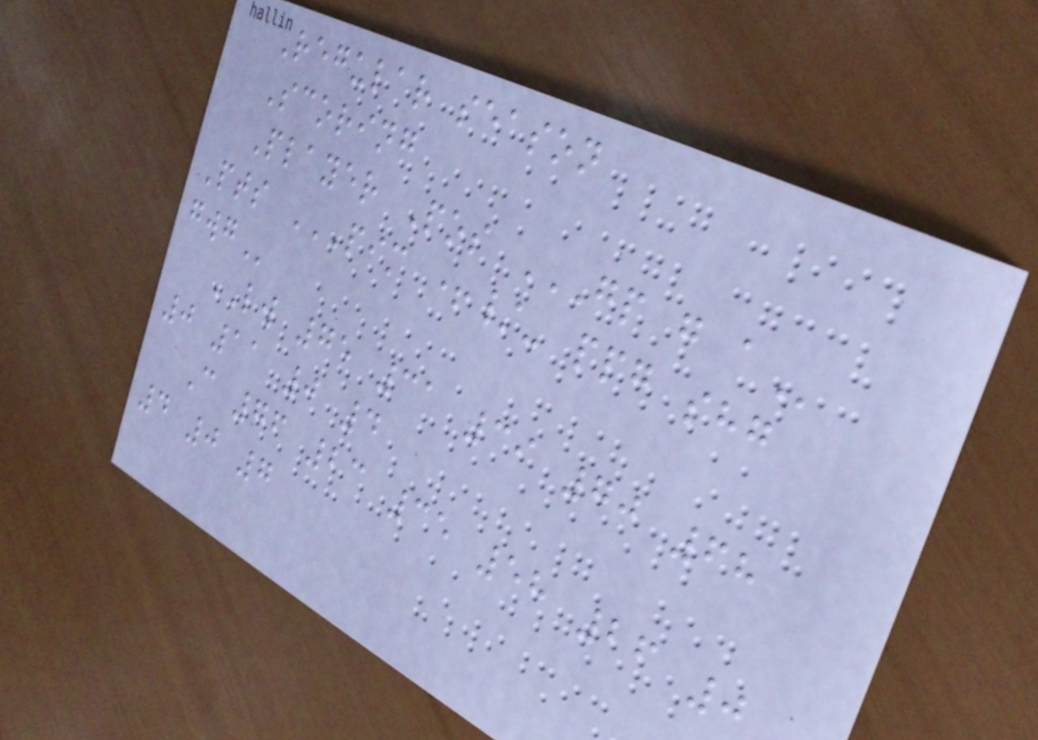Regular season
Scoring
Player Pos GP G A
Pts PIM +/- PPG SHG
GWG
LW 75 31 39 70 68
0 11 0 4
C 76 23 35 58 26 0
4 0 7
